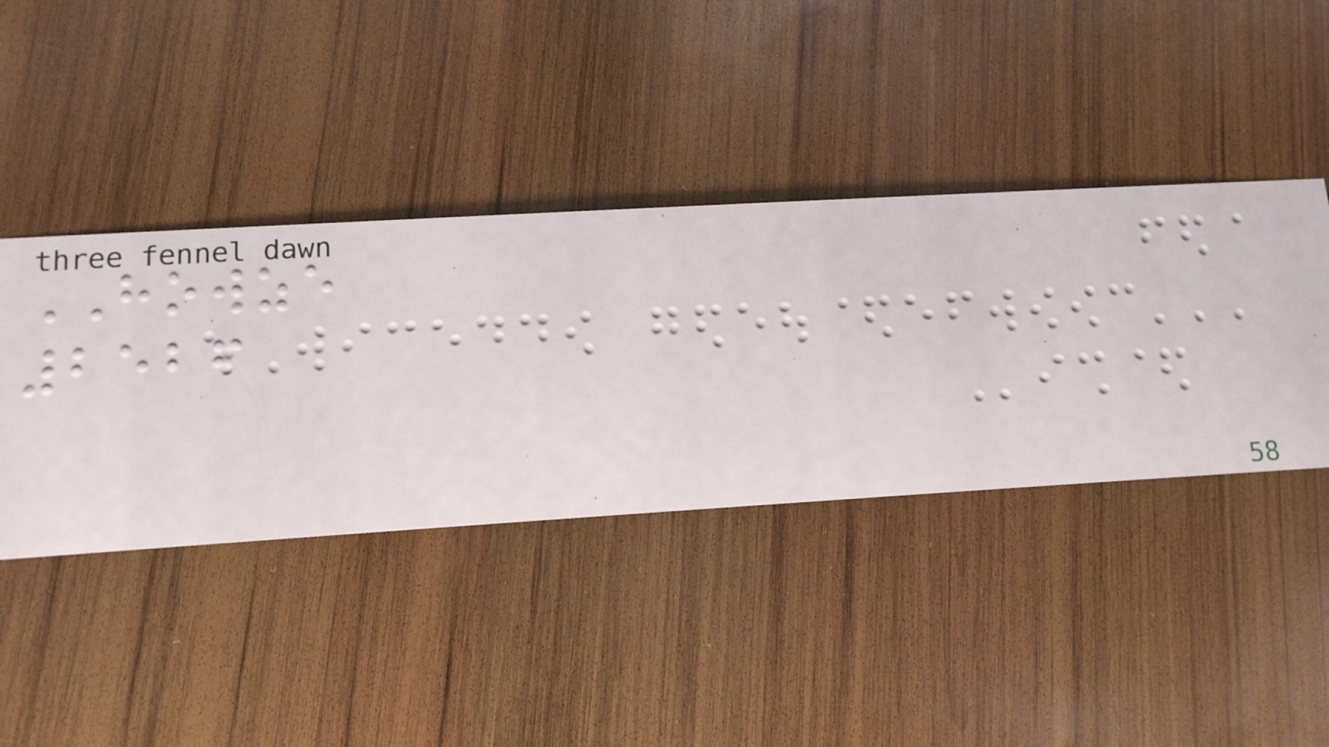HOWZE
2526
